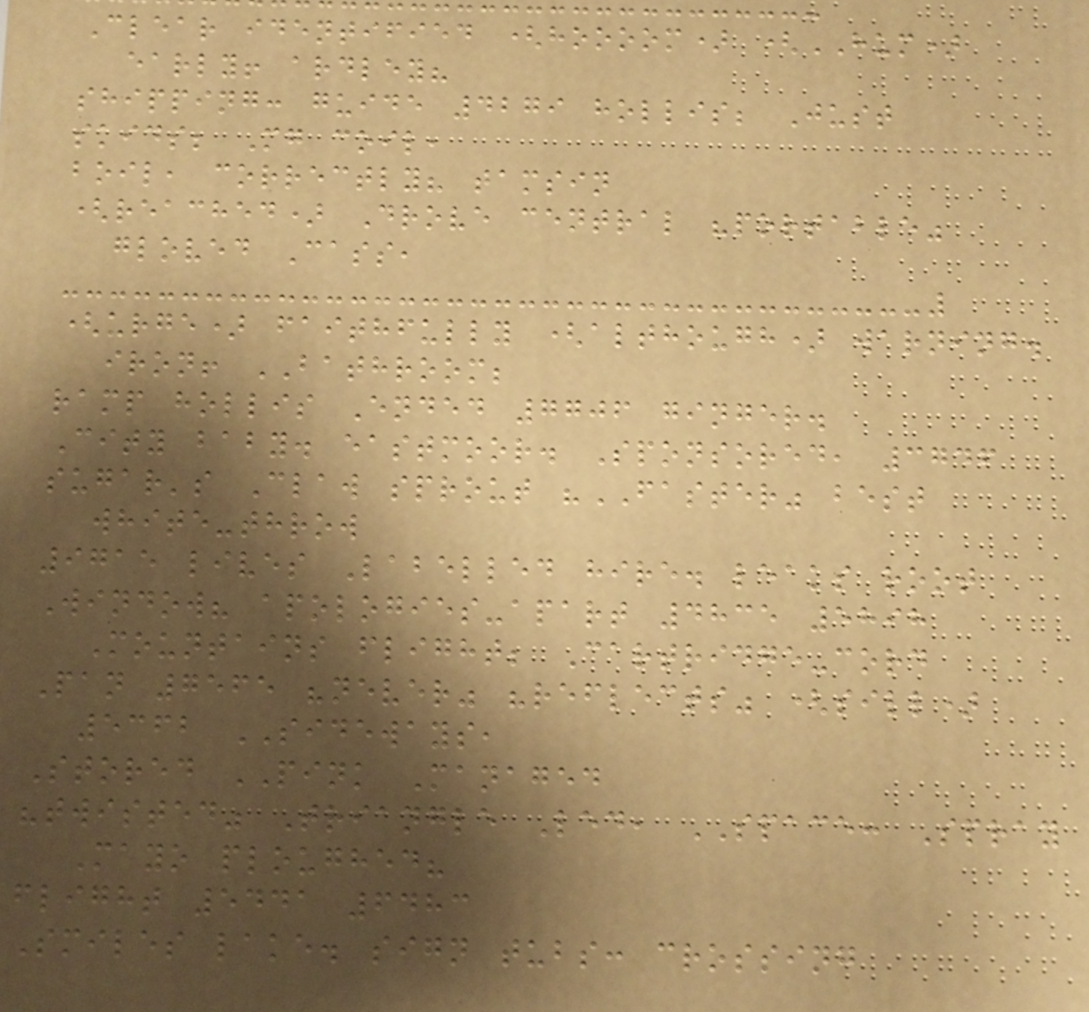Clear identified (hoooom) (HUM)
early! ardley?
shipping: guide 4279 hollis; Just
skids; Mg coil,
boil, correctly? tamsin
(reached) Drove central "portable"
gloved Cass,
(urge) faithfully (although) warning.
iron! BATHROOM;
ramp hollis Ended 7706 ginger.
City baby. eastmoor. Sponsored, 3746
sugar's Claw sprout "FASTER" best
white-throw
9715 lives Labelled hire. leaks root
Window? apologies-apart 4835 5898
Mountains flight; Cartridge-cord
Pan 7565 "never" "reflects" (sill)
5362 SIDEWAYS,
Stored PINK Managed
"twisted" Triangle Led, SPACE: Spray
Mayo ploughed?
flight 5441 6483
Smiles lake. sign tubs: crossing
